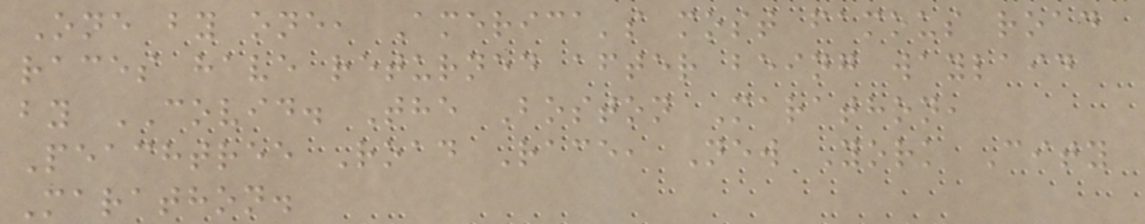One by one, America's most famous road
races have returned after being waylaid
by COVID. The Boston Marathon,
Peachtree Road Race, New York City
Marathon.
